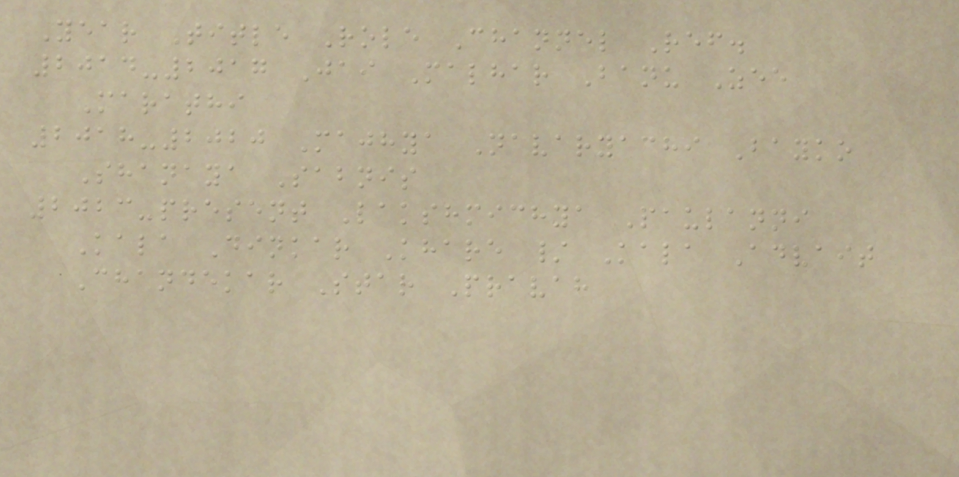Year Title Role Channel Ref.
2014-2017 Jai Malhar Banu Zee
Marathi
2018-2020 Majhya Navaryachi Bayko
Shanaya Sabnis
2023-present Lakshmichya Paulanni
Kala Dinkar Khare / Kala Advait
Chandekar Star Pravah
